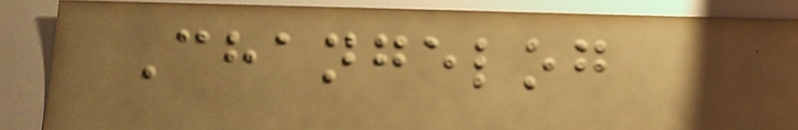Changelog
